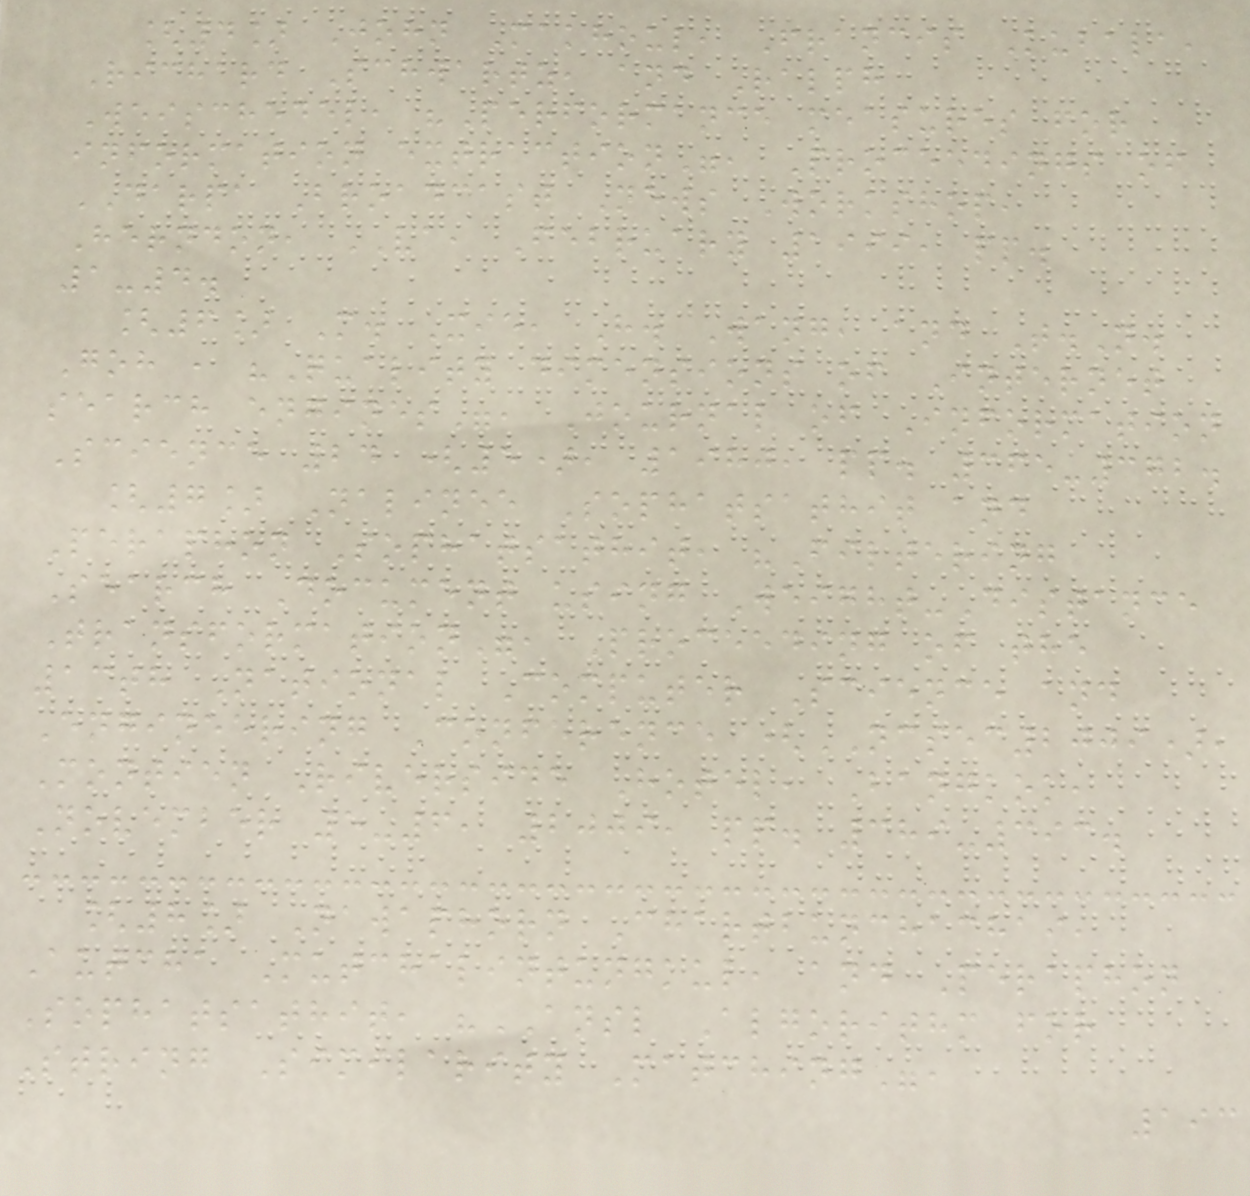[4] John Makhoul, Francis Kubala,
Richard Schwartz, and Ralph
Weischedel, "Performance measures for
information extraction", Proceedings of
DARPA Broadcast News Workshop,
Herndon, VA, February 1999, pp.
1-4.
[6] M. Xie, H. Wang, and T.N.
Goh , "Quality dimensions of Internet
search engines", Journal of Information
Science 24 (5), 1980, pp. 365-372.
[7] Nalinee Sophatsathit and
Peraphon Sophatsathit, "Filtering
Search Document using Weight-Distance
Transformation", Proceeding of the
13th National Computer Science and
Engineering Conference (NCSEC2009),
Montien Riverside Hotel, Bangkok,
November 5-6, 2009, pp. 389-393.
[8] Nawaphorn Chartbunchachai,
Autcha Mutchalintungkul, and Peraphon
Sophatsathit, "ANSL Algorithm for
String Similarity Matching",
193
